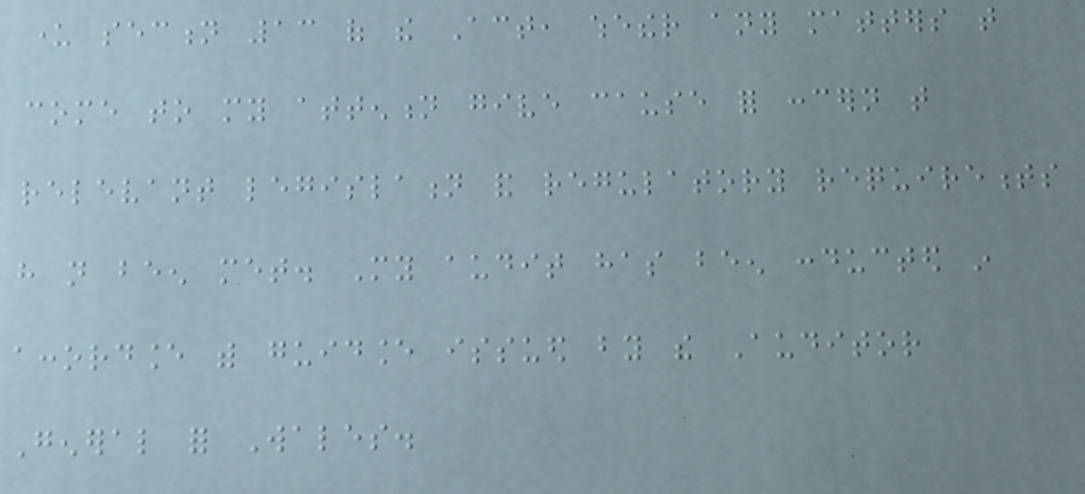under section 13 of the Act, whether any matters that
come to my attention give cause for concern that
relevant legislation and regulatory requirements
have not been met. My audit has been conducted in
accordance with guidance issued by the Auditor
General for Wales.
